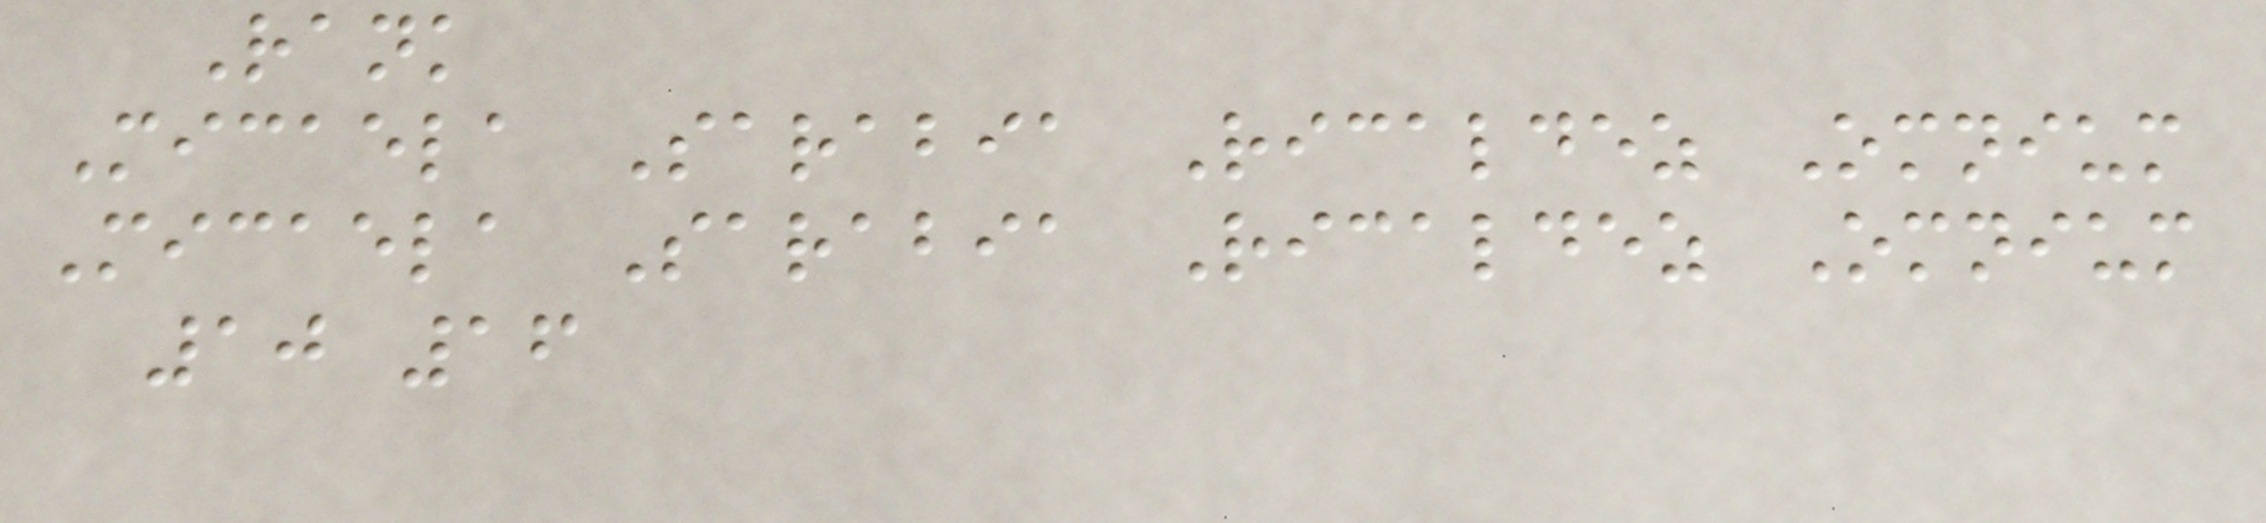Rank
Micaela Sarabia Ricaldez Omnium
Micaela Sarabia Ricaldez Omnium
10 16
